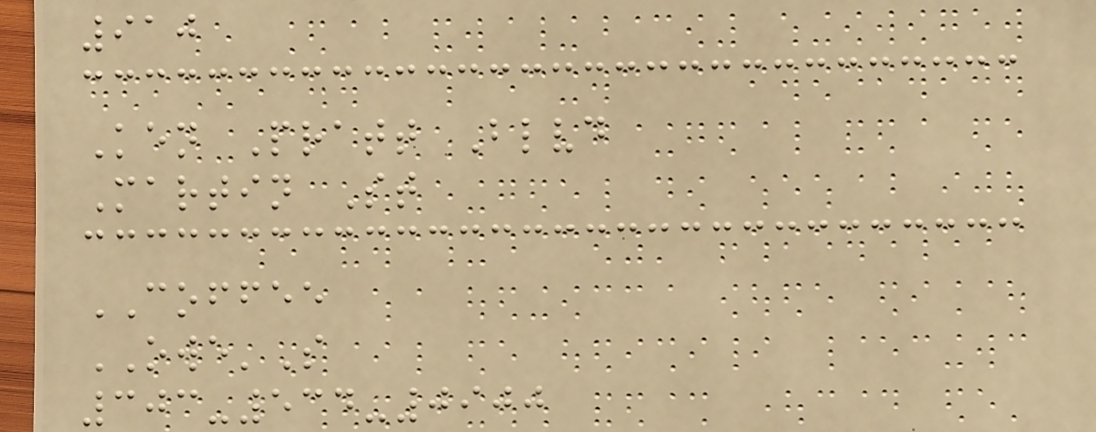910
Ken Pratt Blvd
Martin St
COFFEE
OWE'S
303-534-0900
